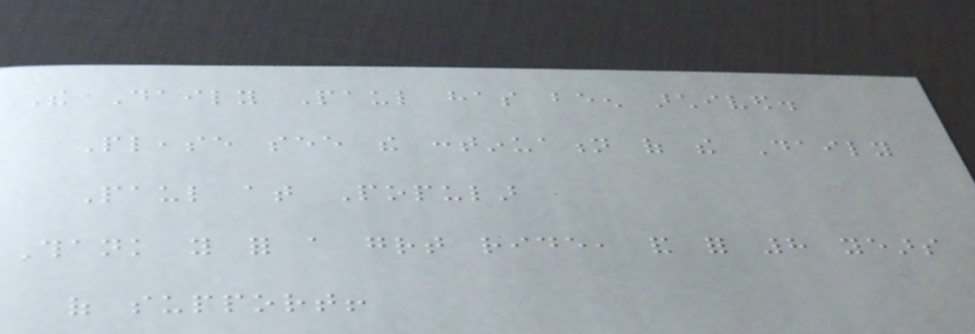The Daily Paul has been archived.
Please see the continuation of the Daily
Paul at Popular
Thank you for a great ride, and for 8 years
of support!
